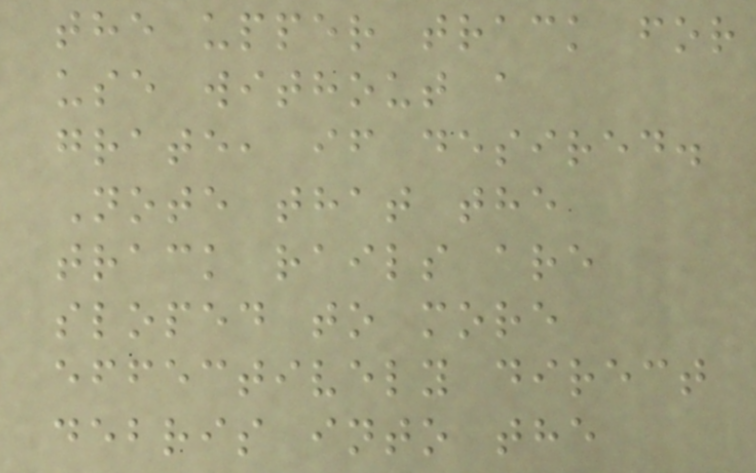the upper track for
use without a
grate, if desired.
Note that the
track rails are
sloped to more
effectively direct
debris into the
